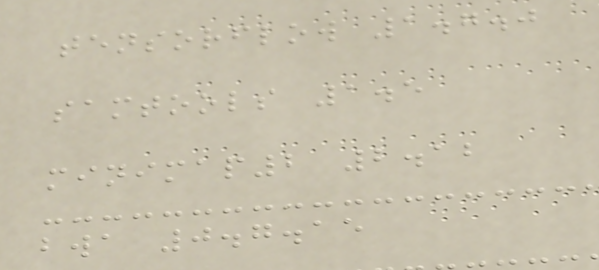tensorflow 1.7.0
samtools 1.5
minimap2 2.12
bwa 0.7.15
